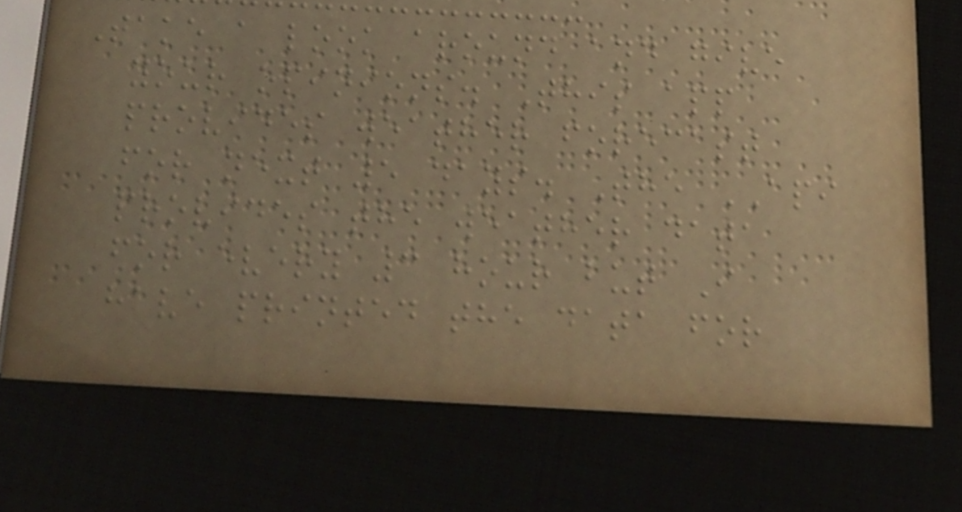Take a look around and give
your opinions. This app
provides weather forecast
for next 5 days. The API
provides the weather data
for every 3 hour but I
have printed the data for
